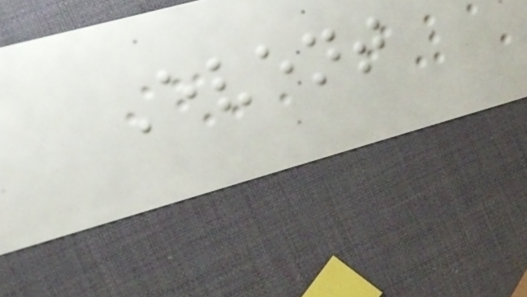Event
